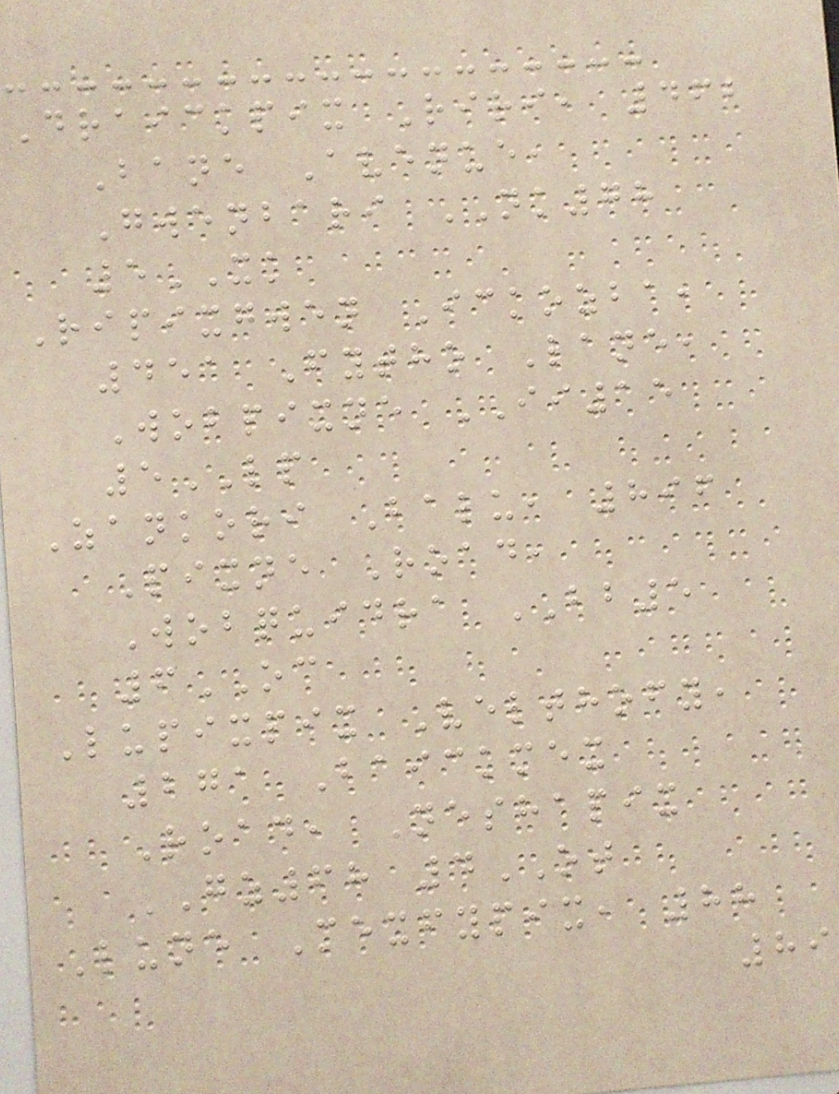Draickpix Riri, 462
Bane Avenue,
Gwenbari NK78
5XK
Ripixgwen Ickozba,
451 Fytho Lane,
Wobpixne II15
5LP
Zankori Balu, 896
Pixne Road,
Wobquidra BB5
6OC
Lupixpix Velthofy,
271 Baickmex
Road, Neshapix
GZ68 4OT
Lune Mexfypix, 88
89
